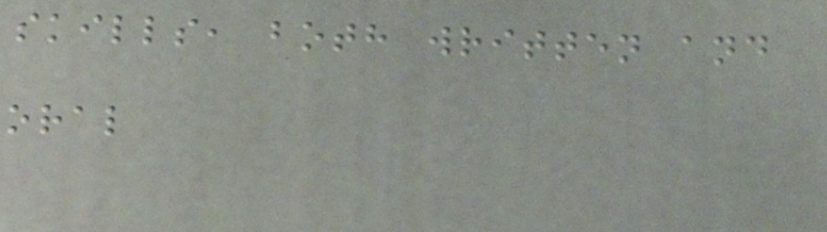skills, both written and
oral
